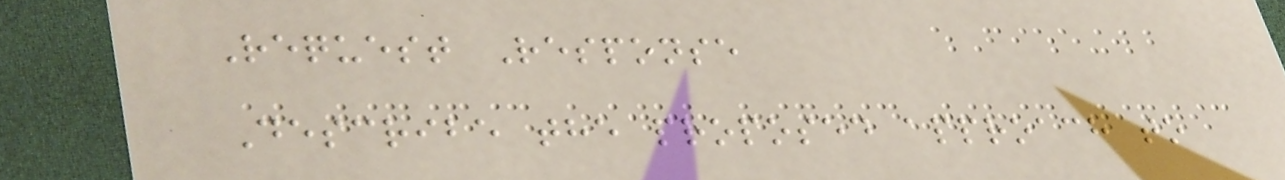Request Response
Describe the proposed approach to
